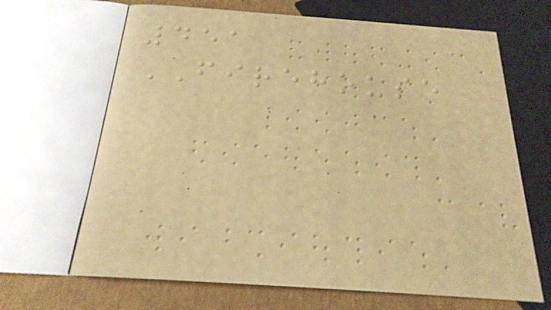451
FIREHOUSE
